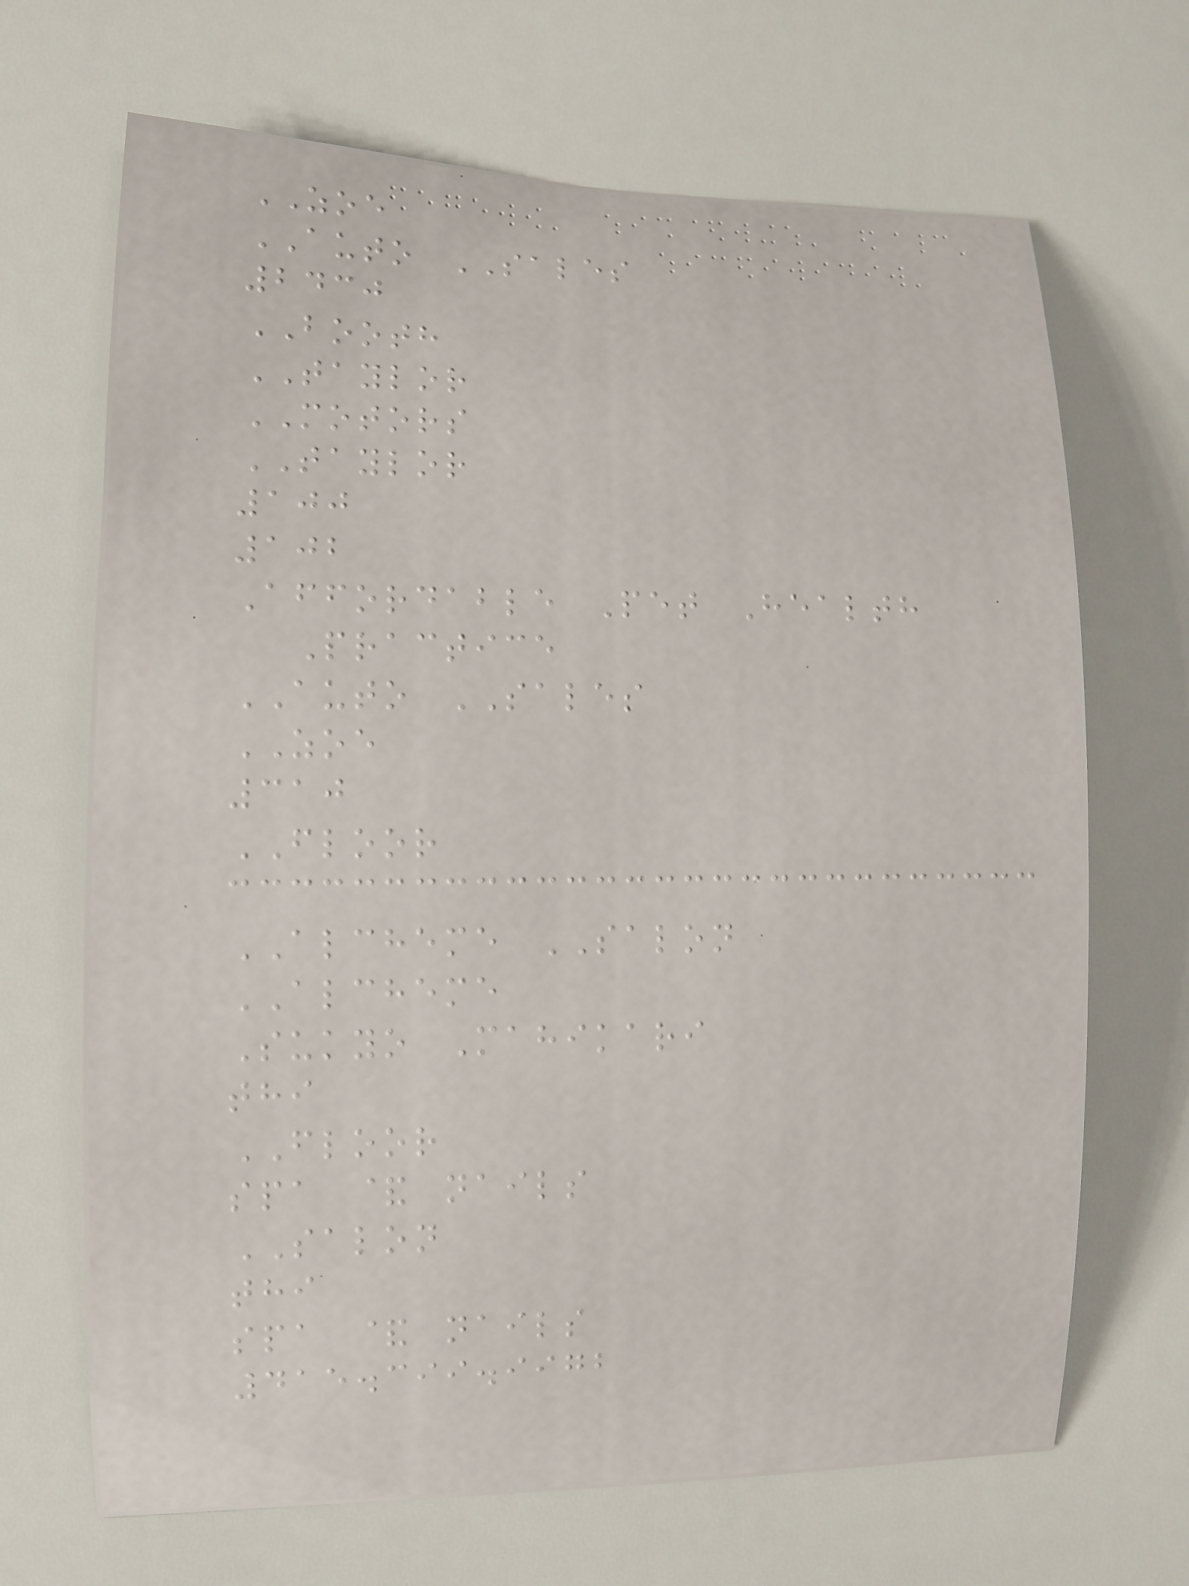ZOE
AUTO SALES
2430
BOOTH
TAYLOR
MOTORS
TAYLOR
100
102
Affordable Pet Health
Practice
AUTO SALES
ZOE
310
FLOOR
ALCHEME SALON
ALCHEME
Sukyo Mahikari
thi
FLOOR
spa & nails
SALON
thi
spa & nails
415.399.9972
